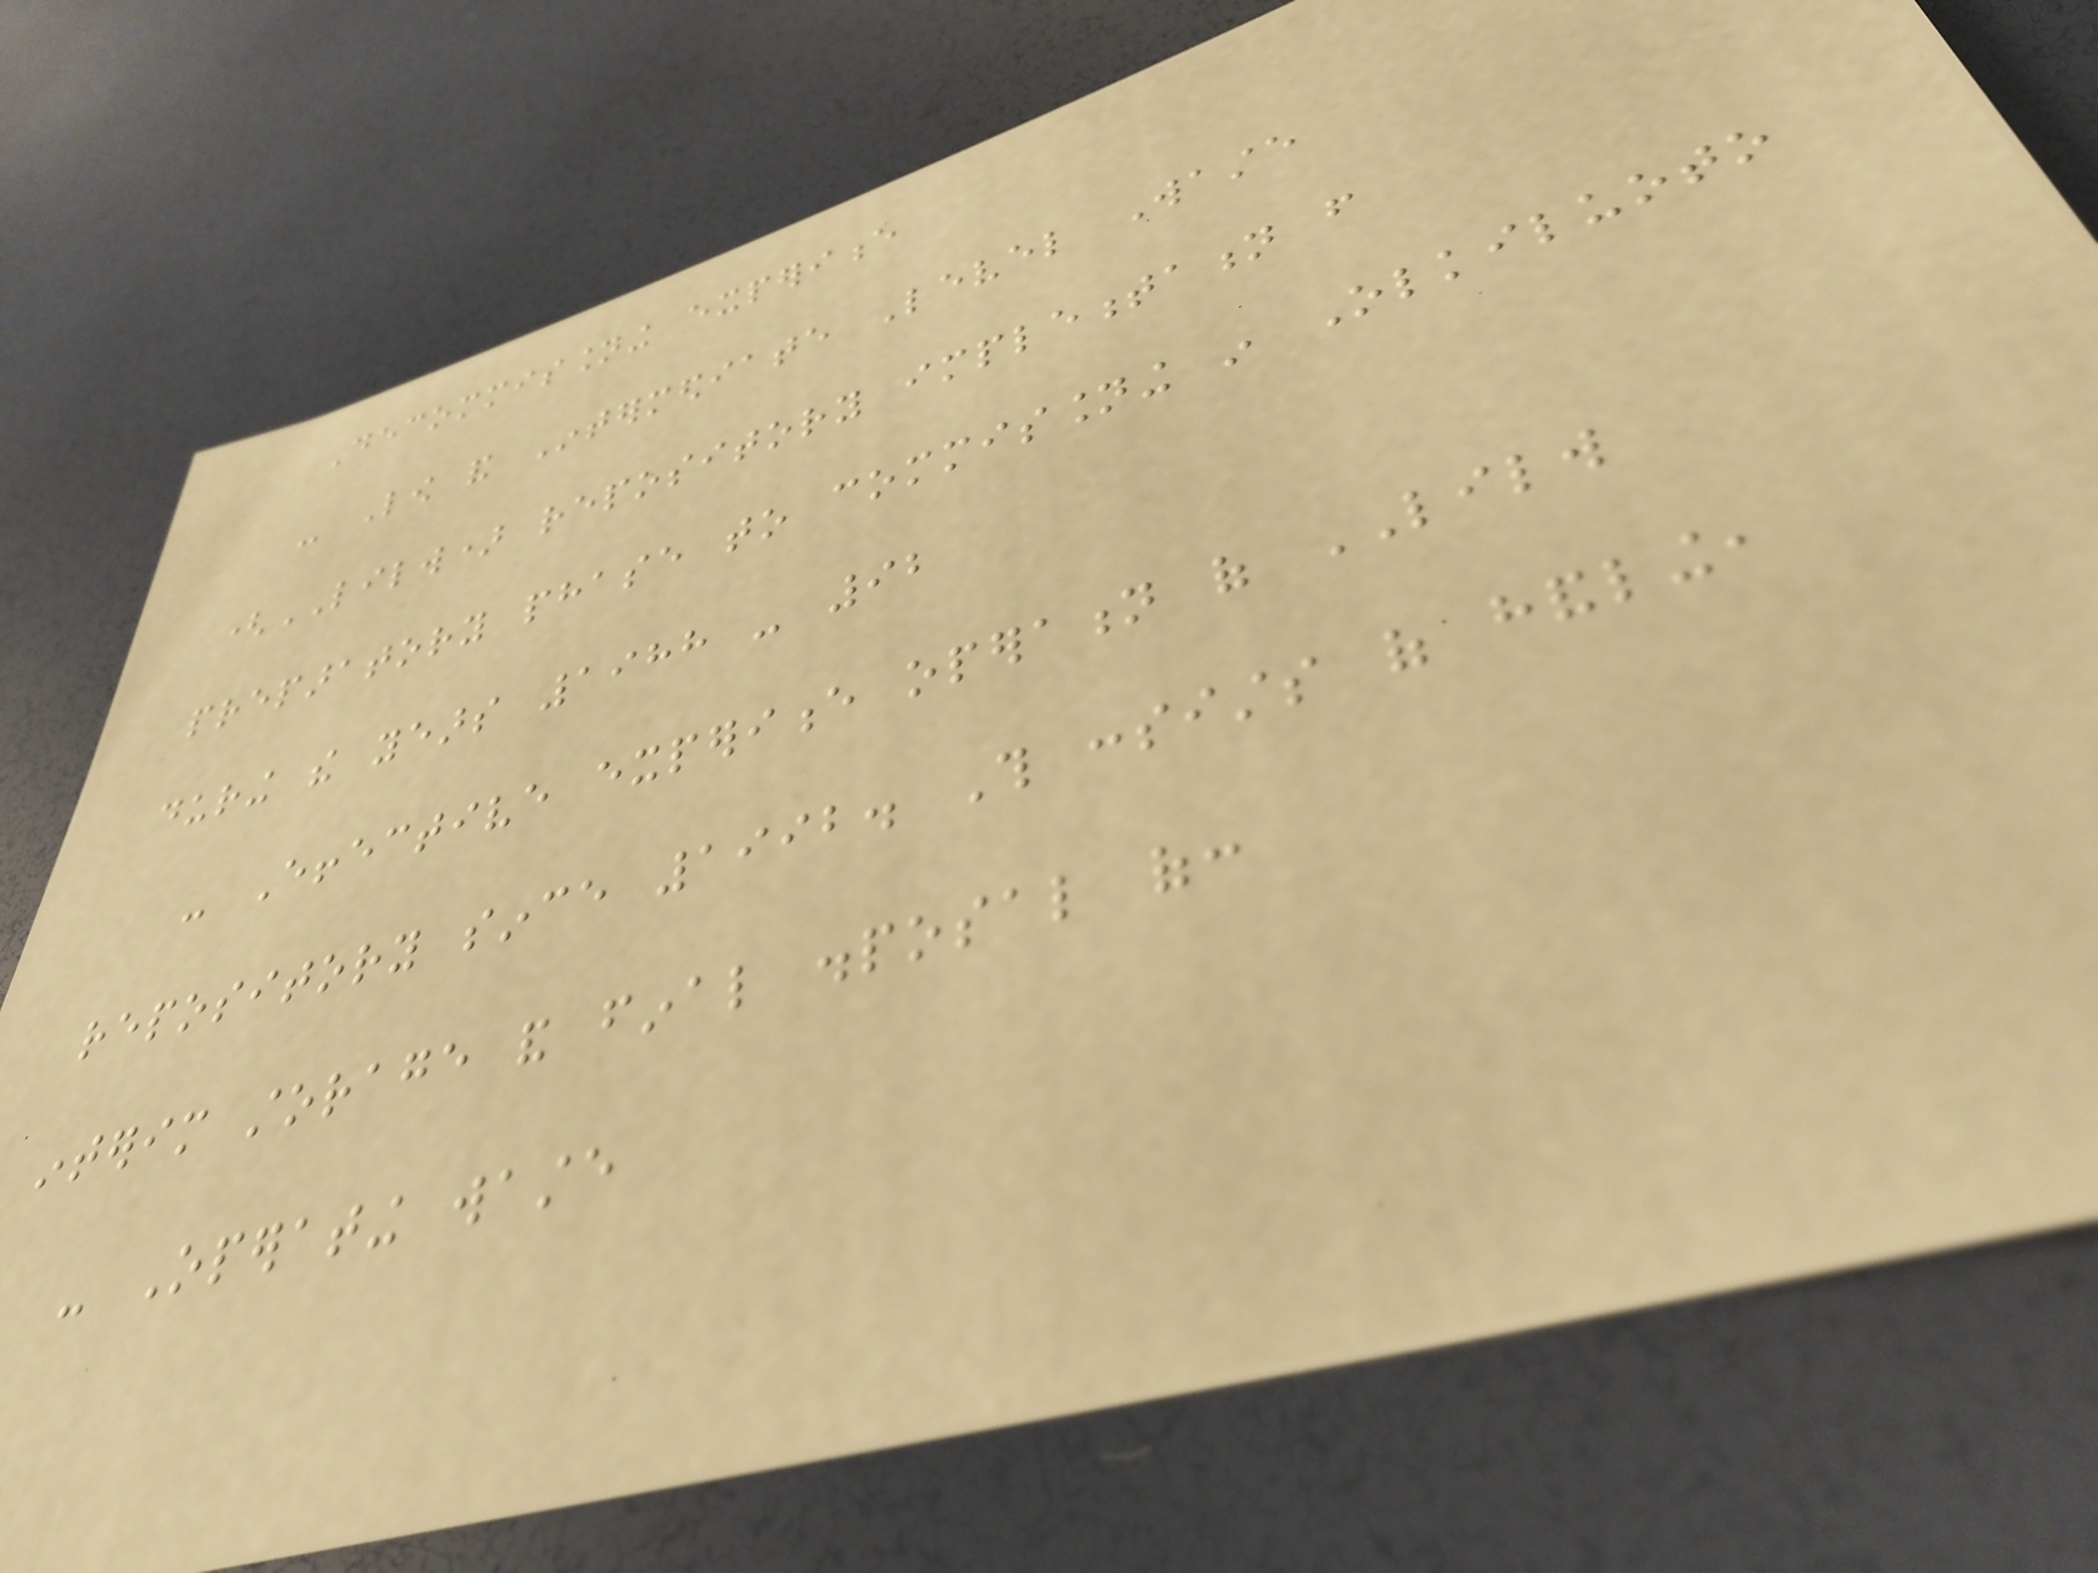Decommissioning experience
- Low and Intermediate Level Waste
(LILW) repository implementation from
preparatory phase to commissioning in Olkiluoto
during the years 1988 - 92
- Effective experience operation of LILW
repository since 1992. This consists of handling,
interim storage and final disposal of:
- Operating waste
